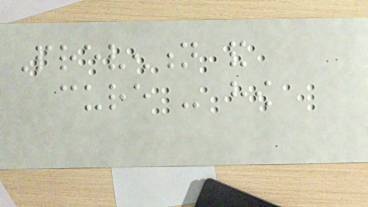Prevention and
cure - how
